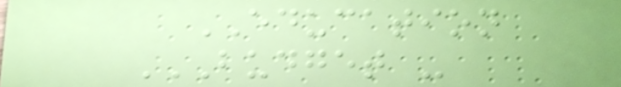EDUCATION
BUDGET -
